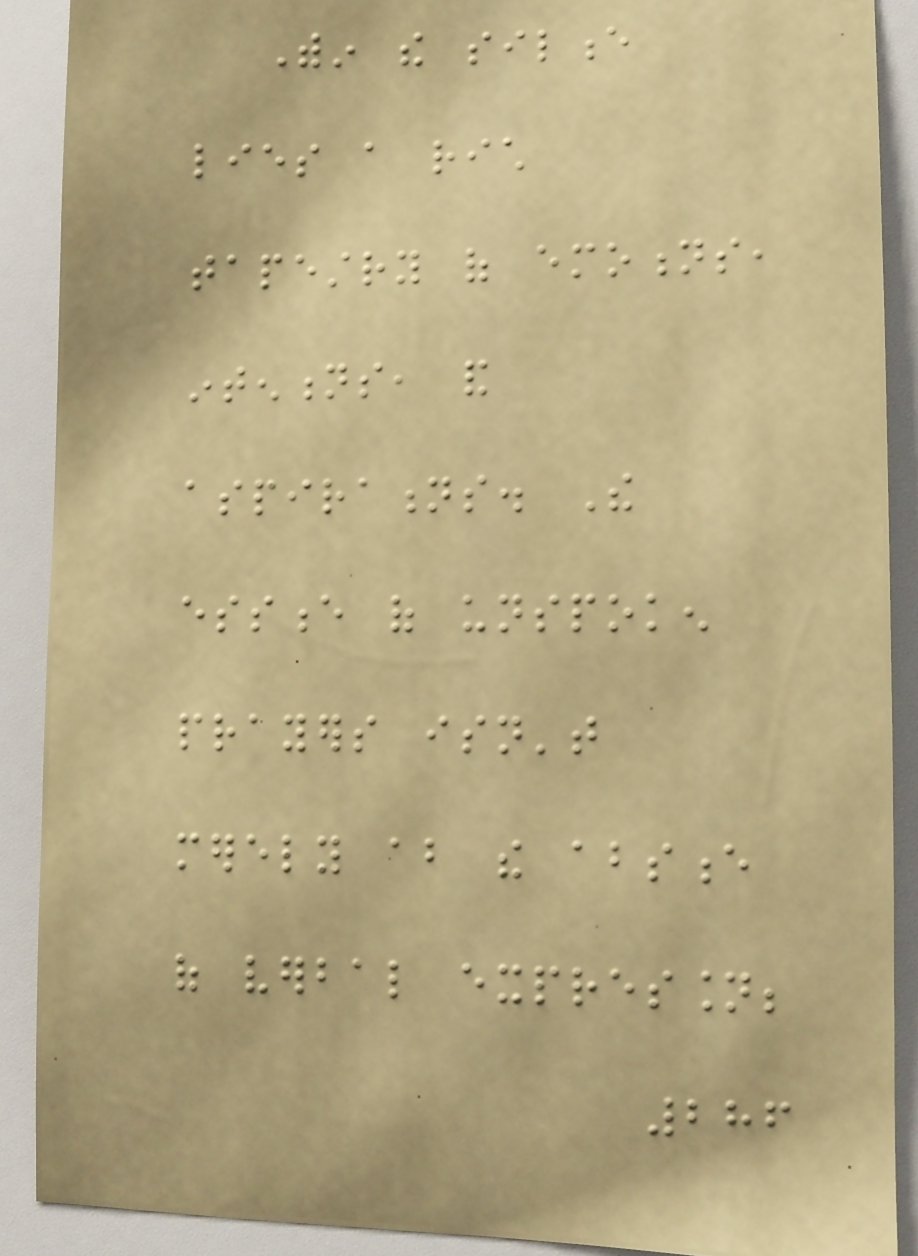Within the silence
lies a rich
tapestry of emotions,
intentions, and
aspirations. The
essence of unspoken
prayers isn't
merely about the absence
of verbal expression;
286
